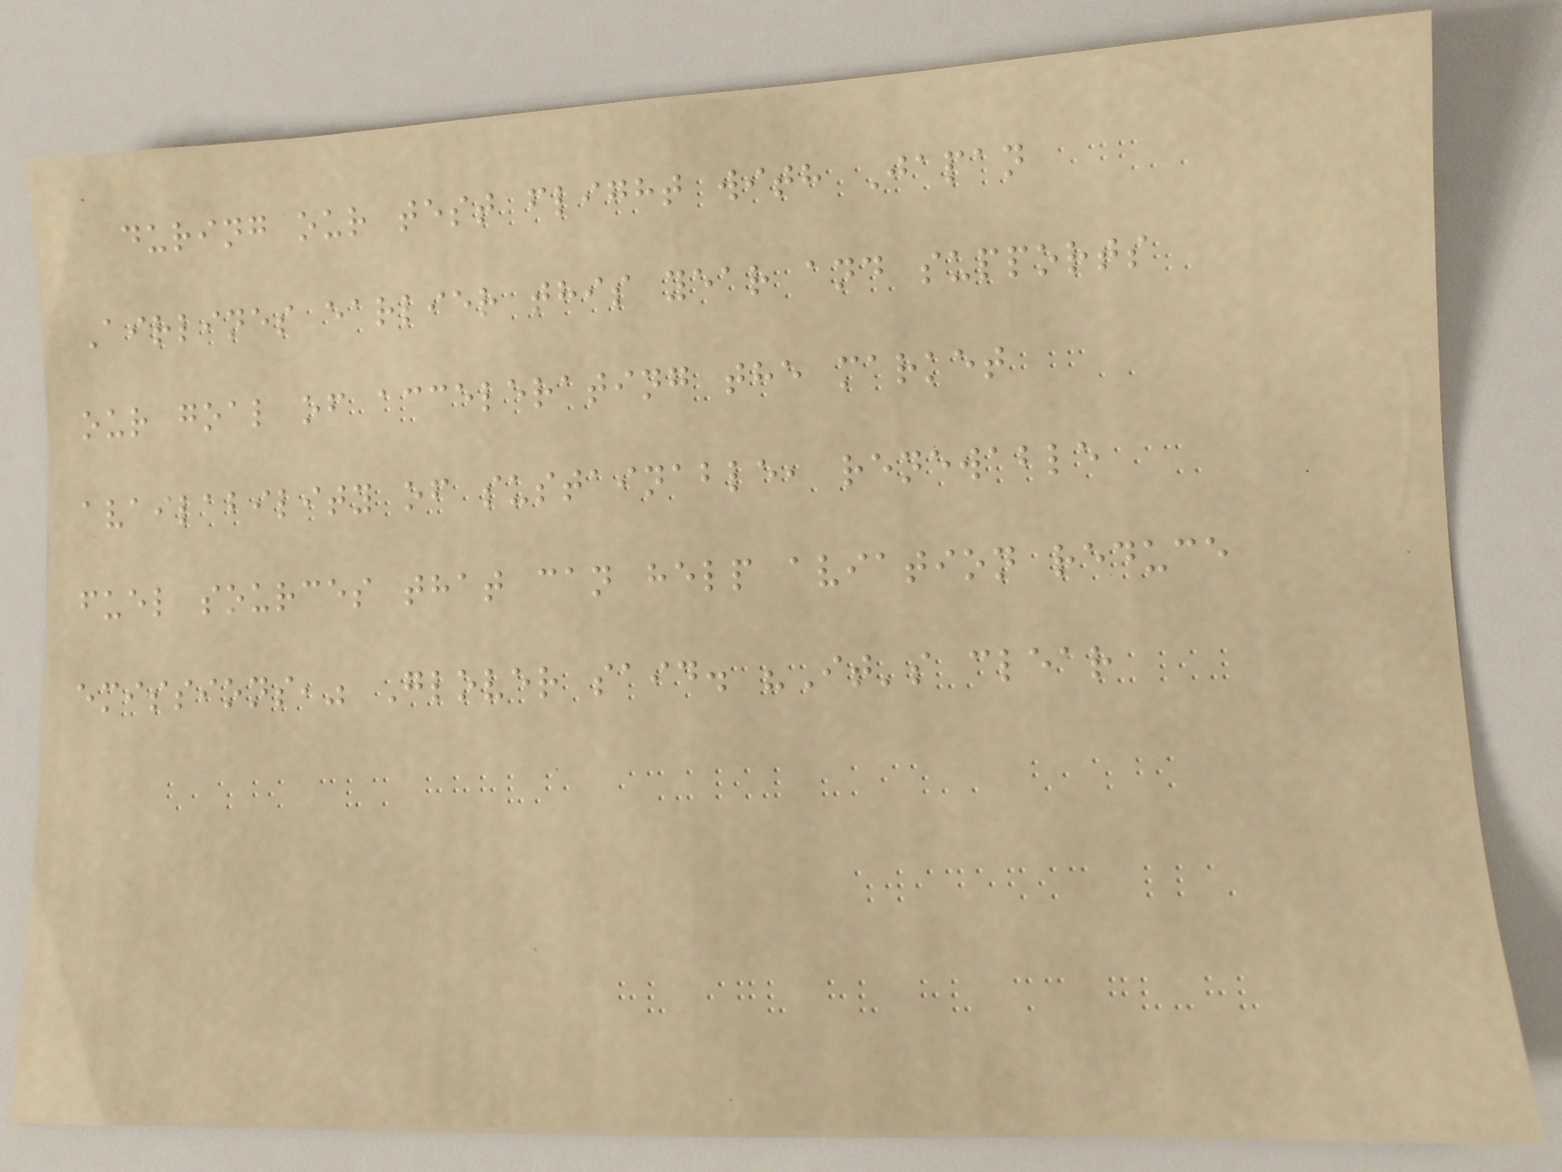during our test flight with Japan
Airlines earlier this year and supports
our goal of accelerating the market
availability of sustainable, renewable
fuel sources that can help aviation reduce
emissions," Glover said. "It's clear
